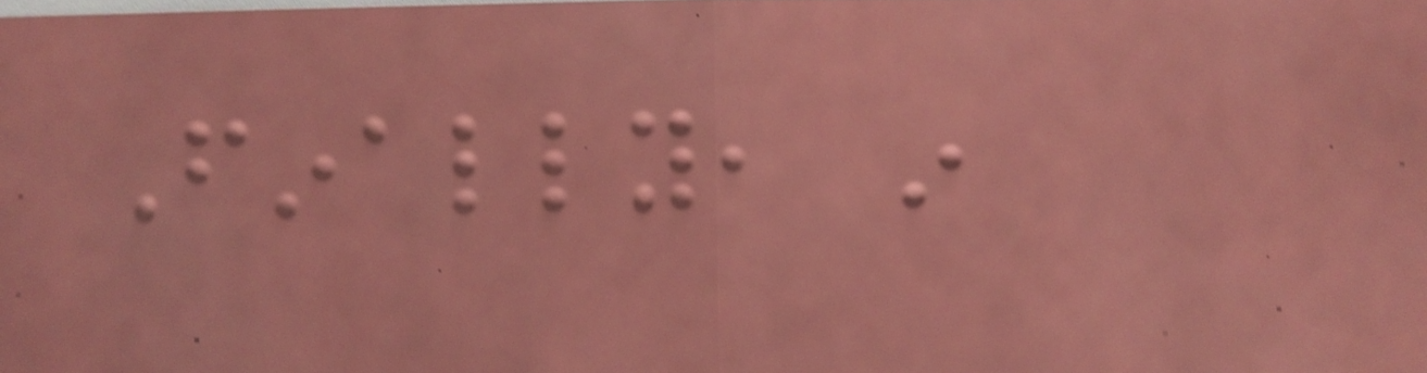Finally, in
